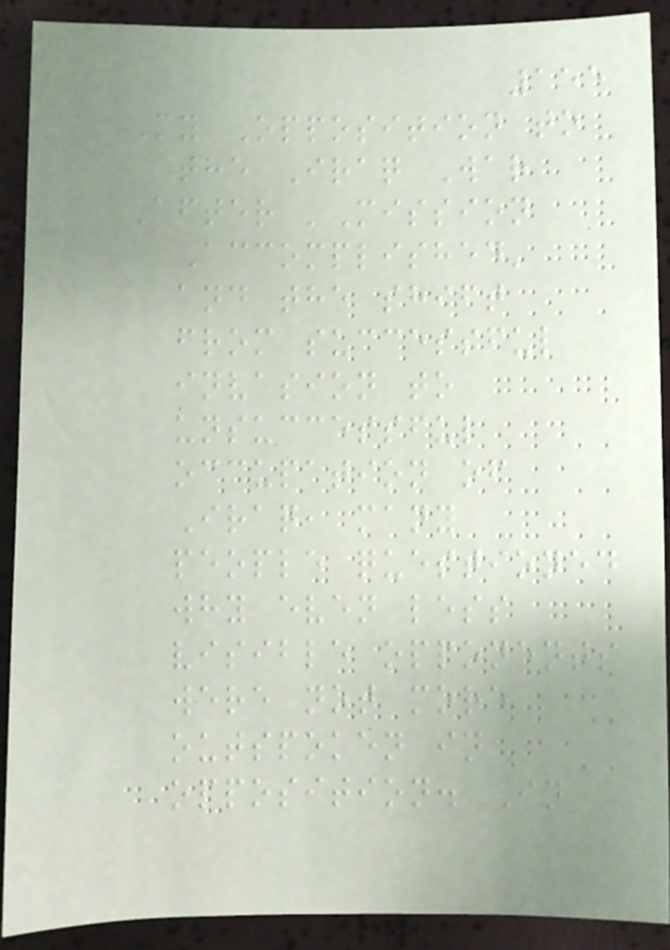155
My Opposition to
the Iraq War
After 'Mission
Accomplished'
and the shift
from successful
invasion to
unsuccessful
occupation of
Iraq, many
people questioned
why even less
visible opponents
were not more
outspoken in
opposition. In
